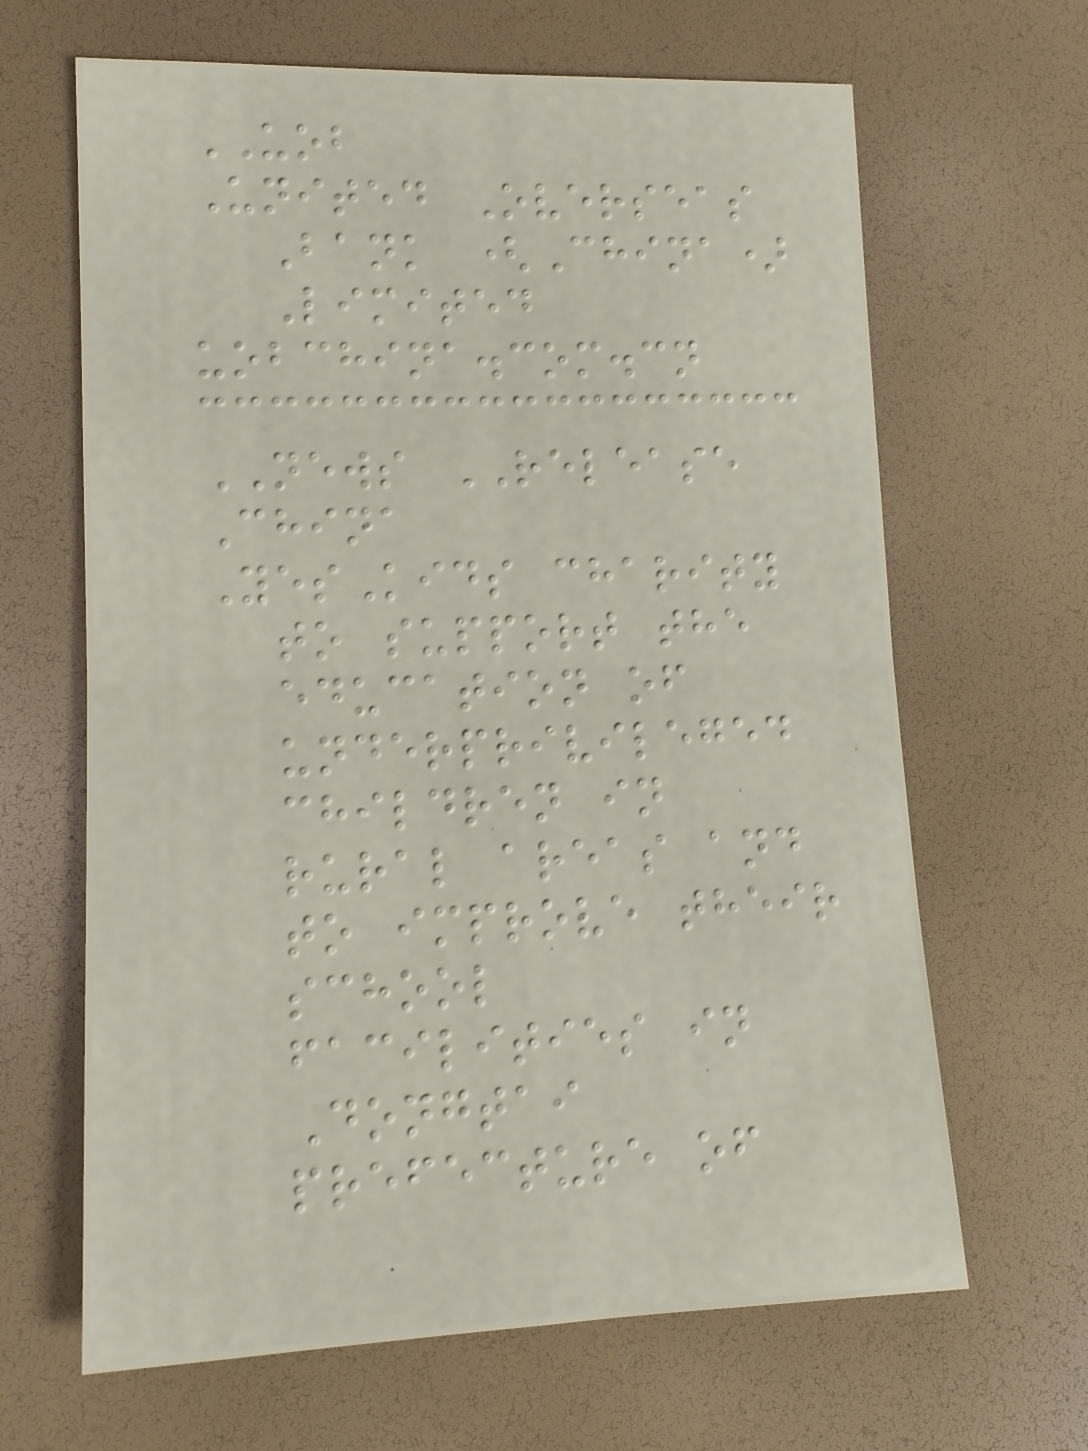UOB
United Overseas
Bank (China)
Limited
uobchina.com.cn
NEWS RELEASE
China
YesKids charity
to support the
education of
underprivileged
children in
rural areas and
to improve their
school
facilities in
Dongtai
prefecture of
